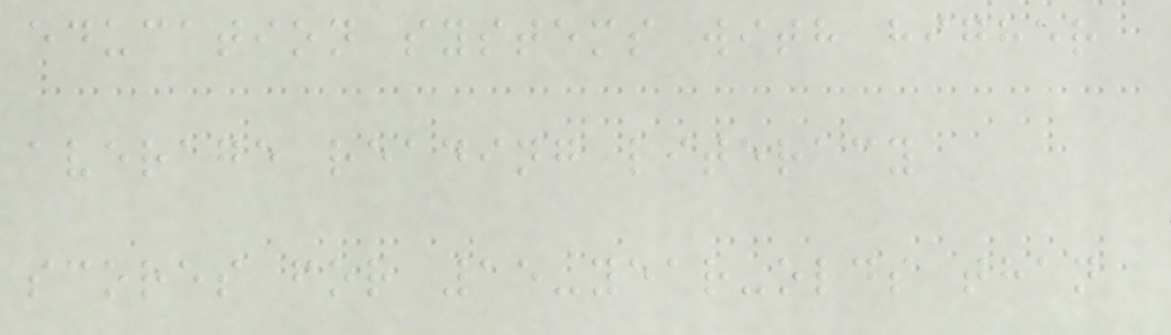education systems with higher
average reading literacy
scores for 15-year-olds than
